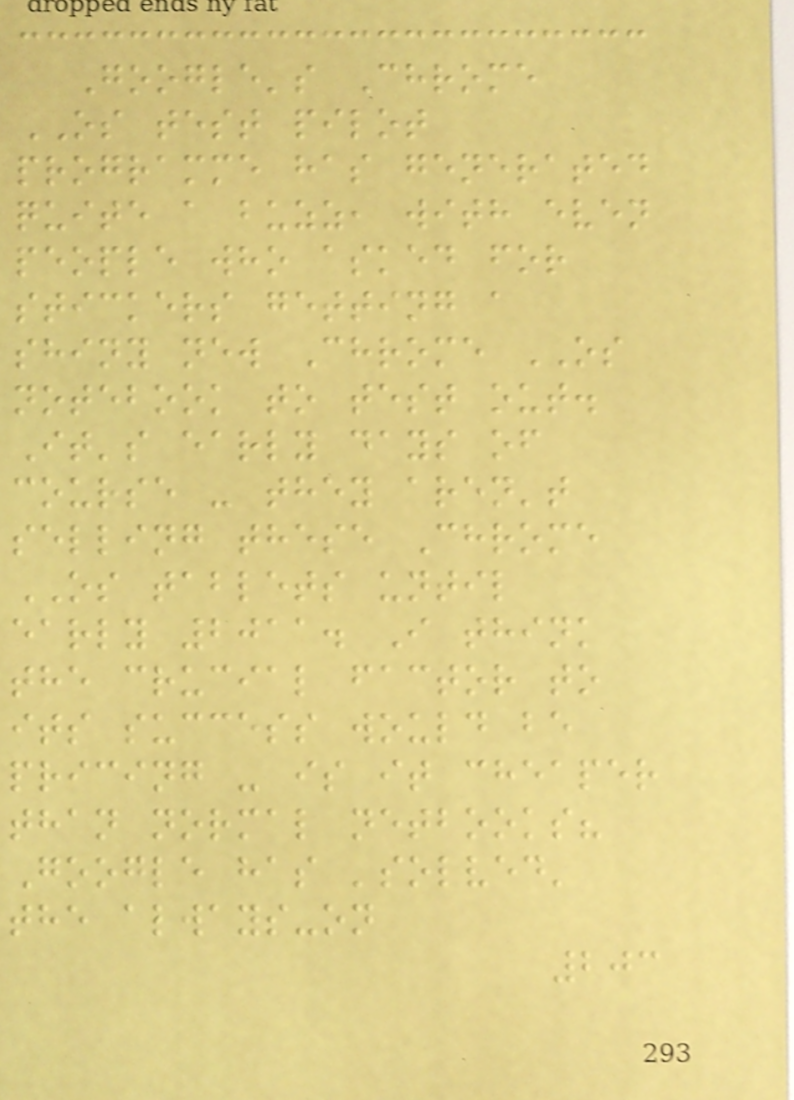Google's Chrome
OS test pilot
programme has generated
quite a buzz, with even
people who asked for
stickers getting a
shiny new Chrome OS
notebook to test out.
It's early days of
course - they aren't
selling these Chrome
OS tablets until
early 2011. I think
the crucial factor to
its success would be
pricing - is it cheaper
than normal netbooks?
Google has 'solved'
the always-on
203
